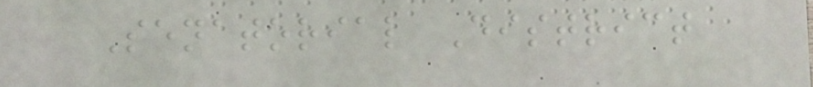Senatorial District
